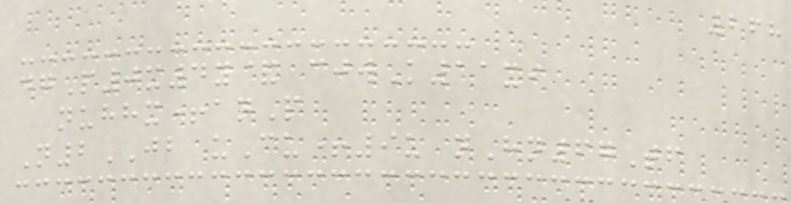268
dgP0x4y& cjwK11xi
nuhhx+anP
N2JB uCu+9u nHn67Tf
